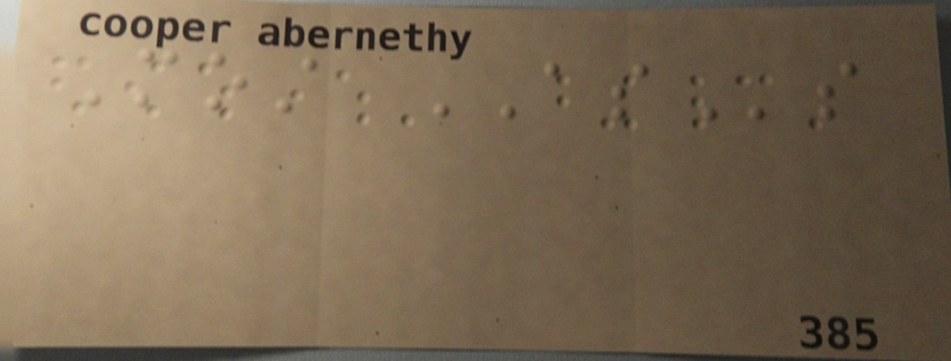Most ASs
